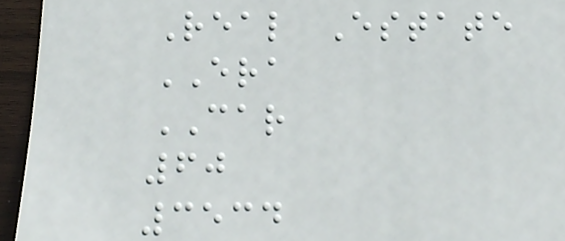Real Estate
ERA
CAR
60
3534
